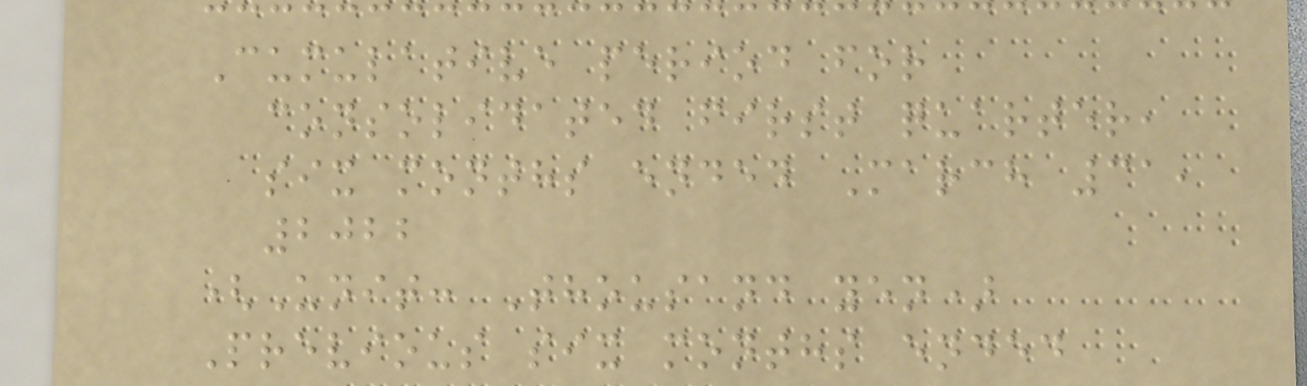Cumulative period for
consolidated first quarter,
six months ended March 31,
2022
(Unit: Thousand yen)
Previous six months ended
